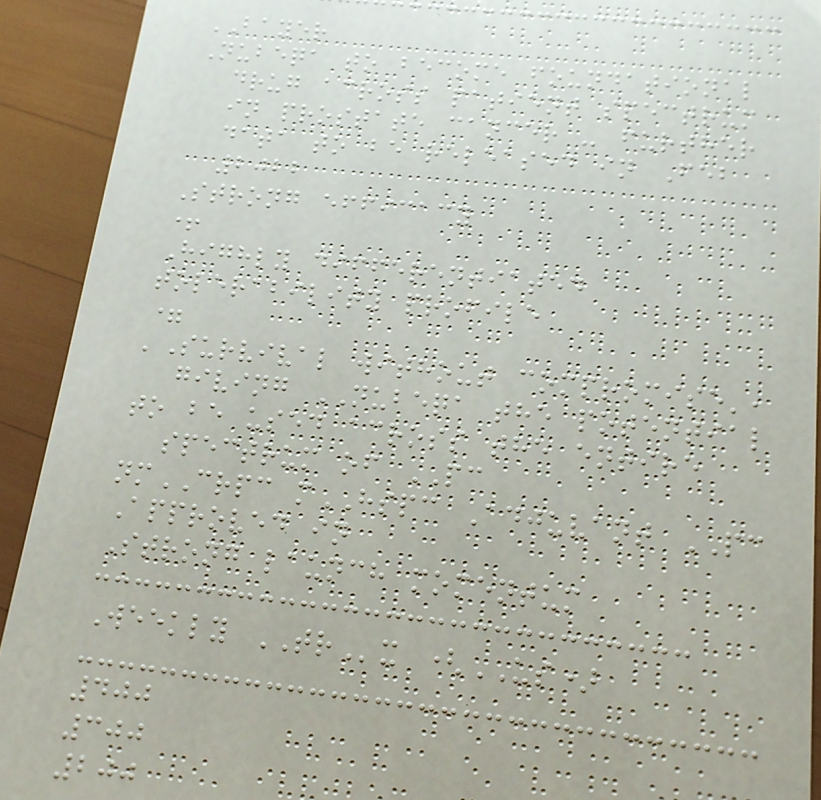BAYER
Nubeqa to become foundational
drug across patient spectrum
in prostate cancer - further
data to be released in Feb
2022
Strong efficacy
+
Highly differentiated
tolerability profile
=
'Survival without compromise',
giving NUBEQA the potential
to be used across the entire
spectrum of PC
nmCRPC mHSPC Adjuvant PC
Approved in
Strong launch momentum
Weekly TRx (US)
400
300
200
